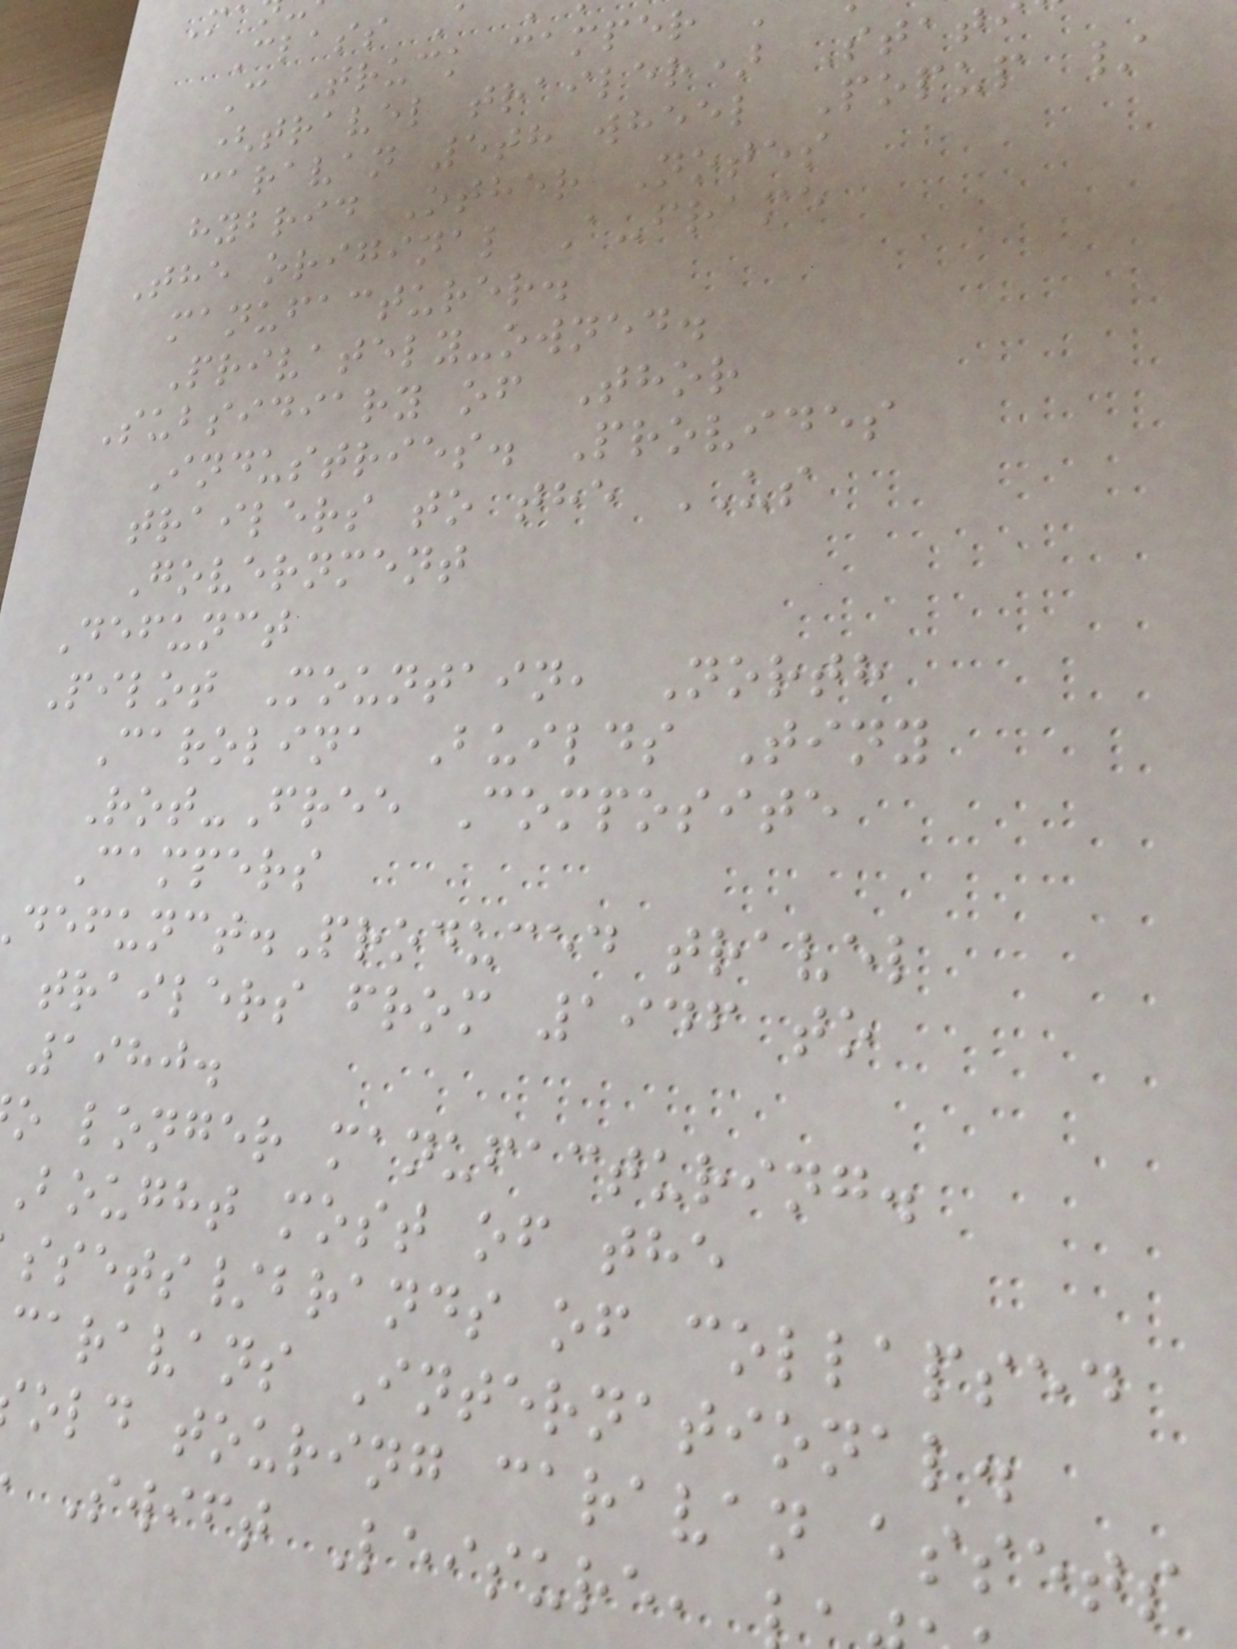C Truck camper
(travel trailer) Stat
caravan 5th wheel Popup /
hybrid Other Notes
The original A-frame
manufacturer.
Privately-owned.
Subsidiary of Thor
Industries. Provides
trailers to the US
Government
Defunct
Pilot Mountain, North
Carolina Builds Tiny
Rot-Free Composite
Campers
efunct.Produced travel
trailers from 1946 to
1980.
o longer manufacturing.
bought most of the
ssets/brands of collapsed
caravans International.
old touring caravan assets
Swift Leisure,
